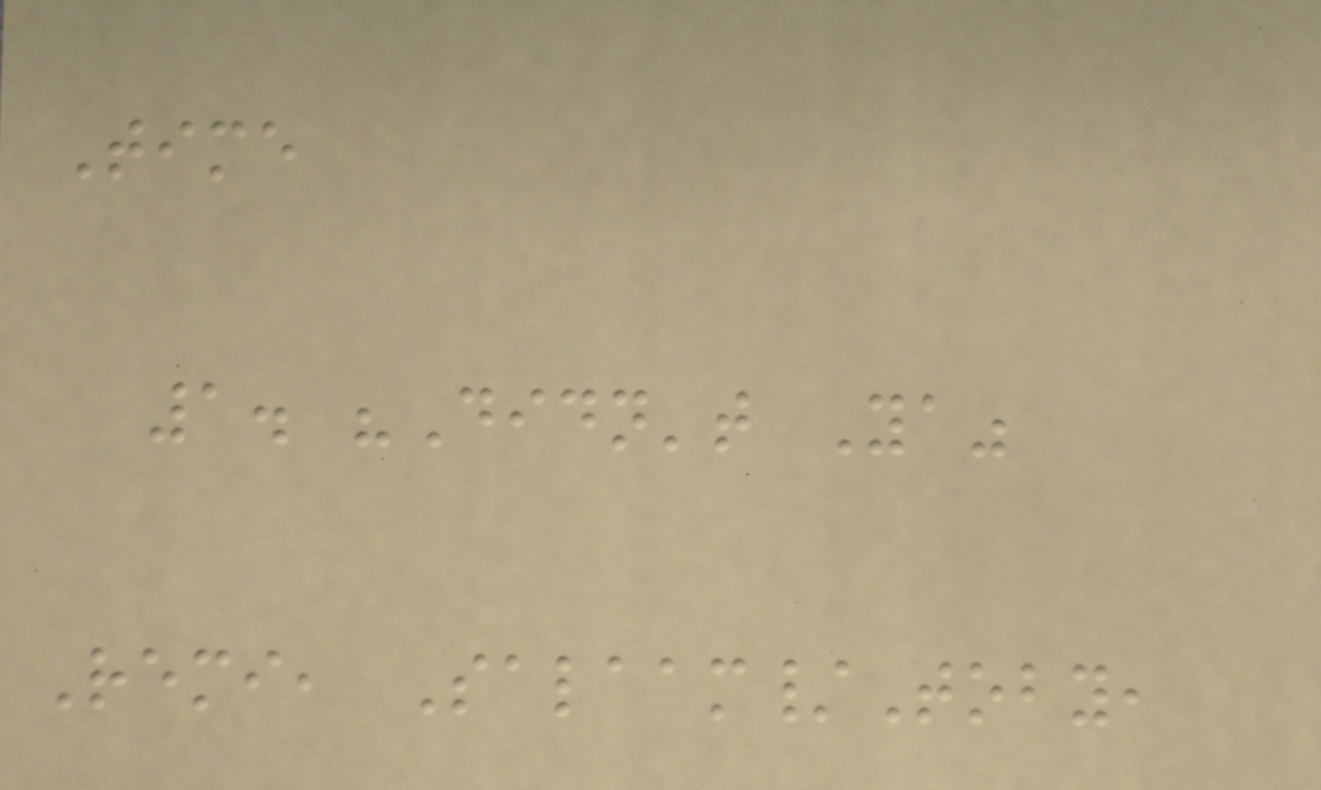Time
1. "Didn't Ya"
Remi, Salaam/Toby,
